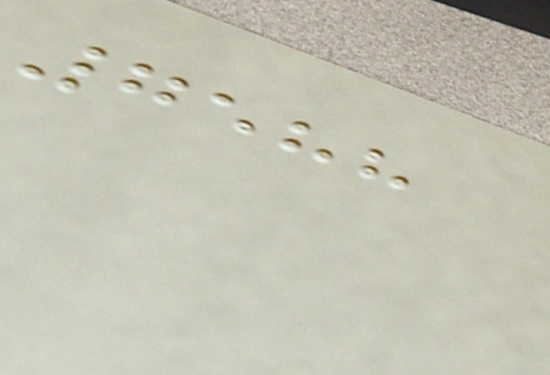7588
